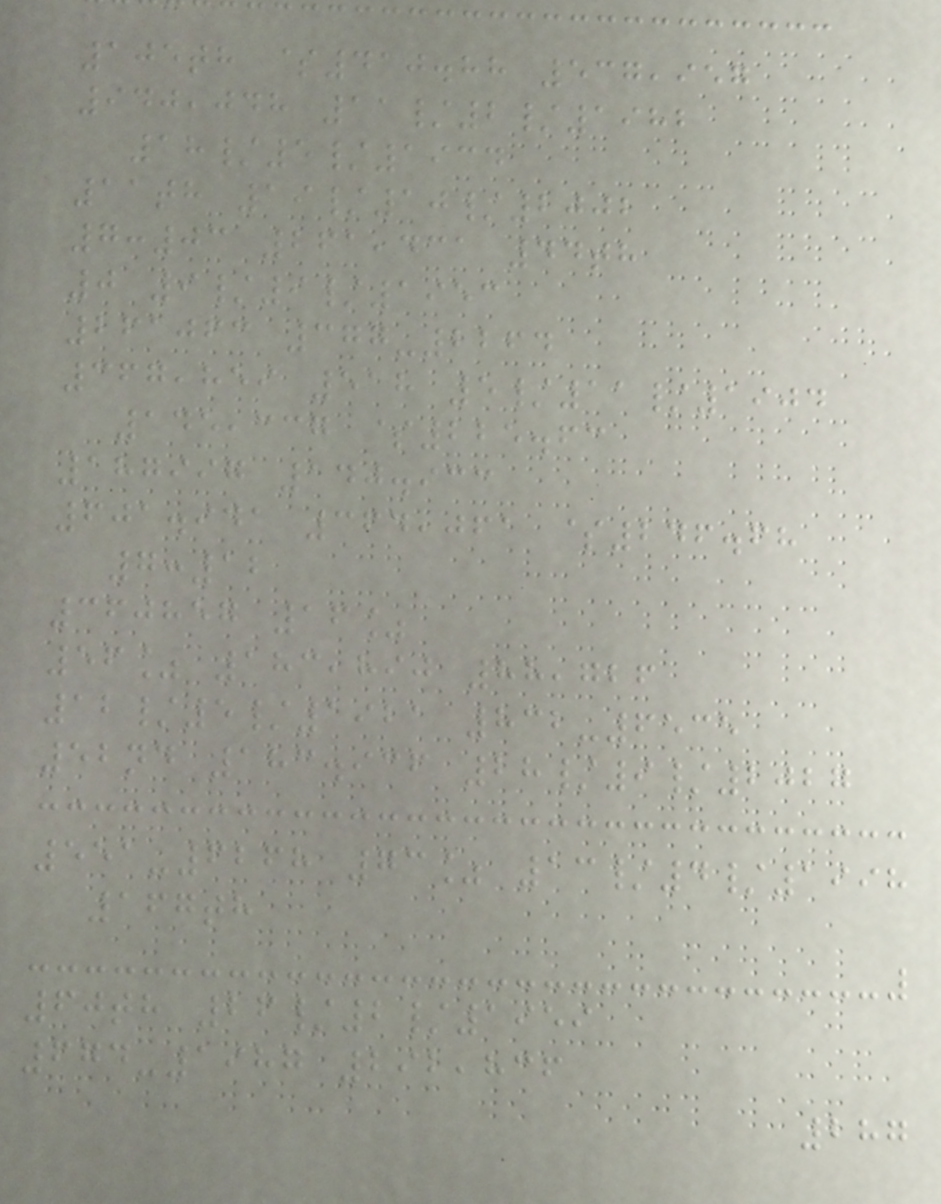105th $410.88 537,957
940,048 11/2/1982
18/5/1934
11th 19/10/2002
7:03 261,431 44th
0 9/9/1953
261063 377-2264
367,859 518 5/11/1904
145,337 $225.63
187997 140.933
601.941 364,061 $246.68
7:12
360857 16%
56% 183,890 88,726
12/5/1921 832-6535
52nd 183.936 28/9/2027
551-6268 73% 13/4/1998
167th
60th 26/2/1959
674-1987 292,836
287
